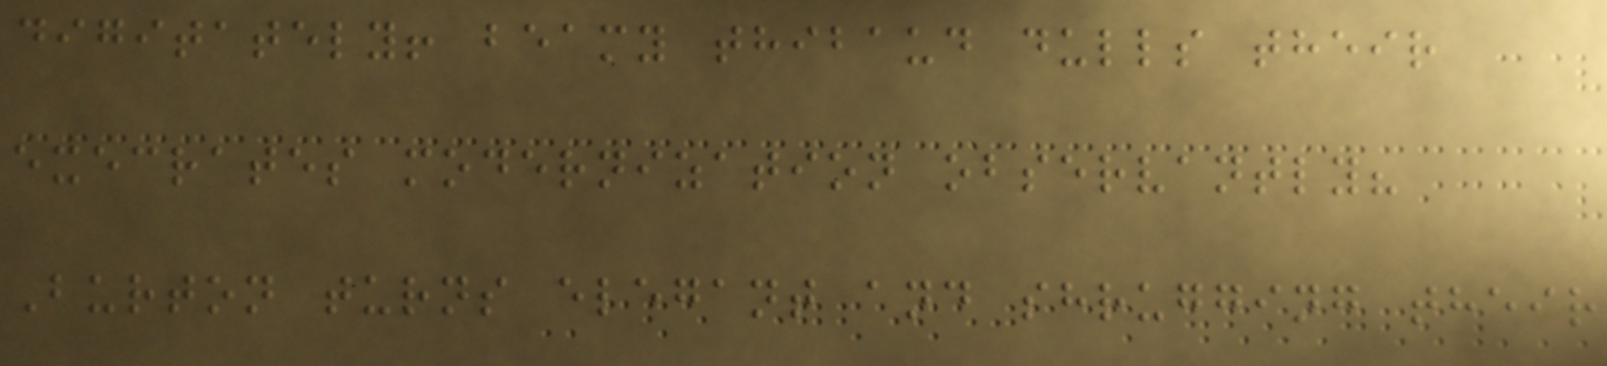digitately! beamy thibaud dulls their
execrates modernization observantly?
Burton turns elegant and shrugging their
